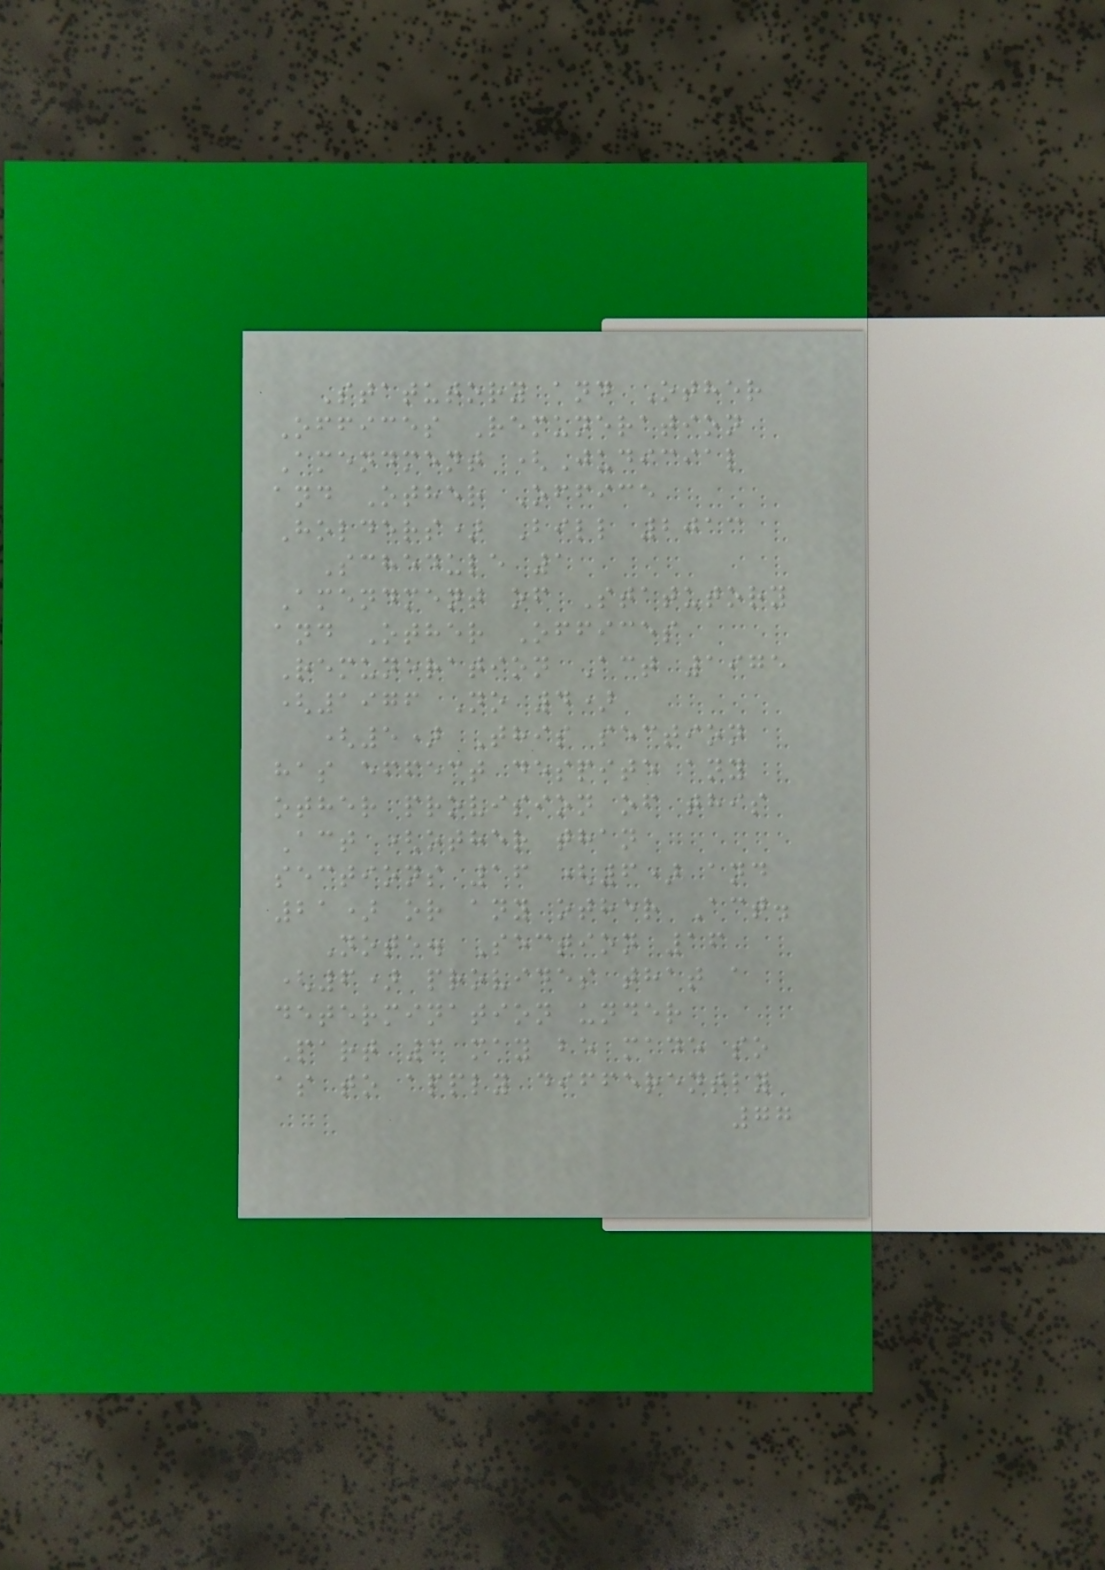Statutory and Other
Offices Remuneration
Amendment (Judicial
and Other Office
Holders) Bill 2013
Schedule 1
Amendment of Statutory
and Other Offices
Remuneration Act 1975
(1976 No 4)
(5) This section
has effect despite any
other provision of this
Act (other than
sections 16 (6) and
21) or any other Act.
Note. Section 16
(6) provides that a
determination under
Part 3 may be made so
as to apply differently
77
